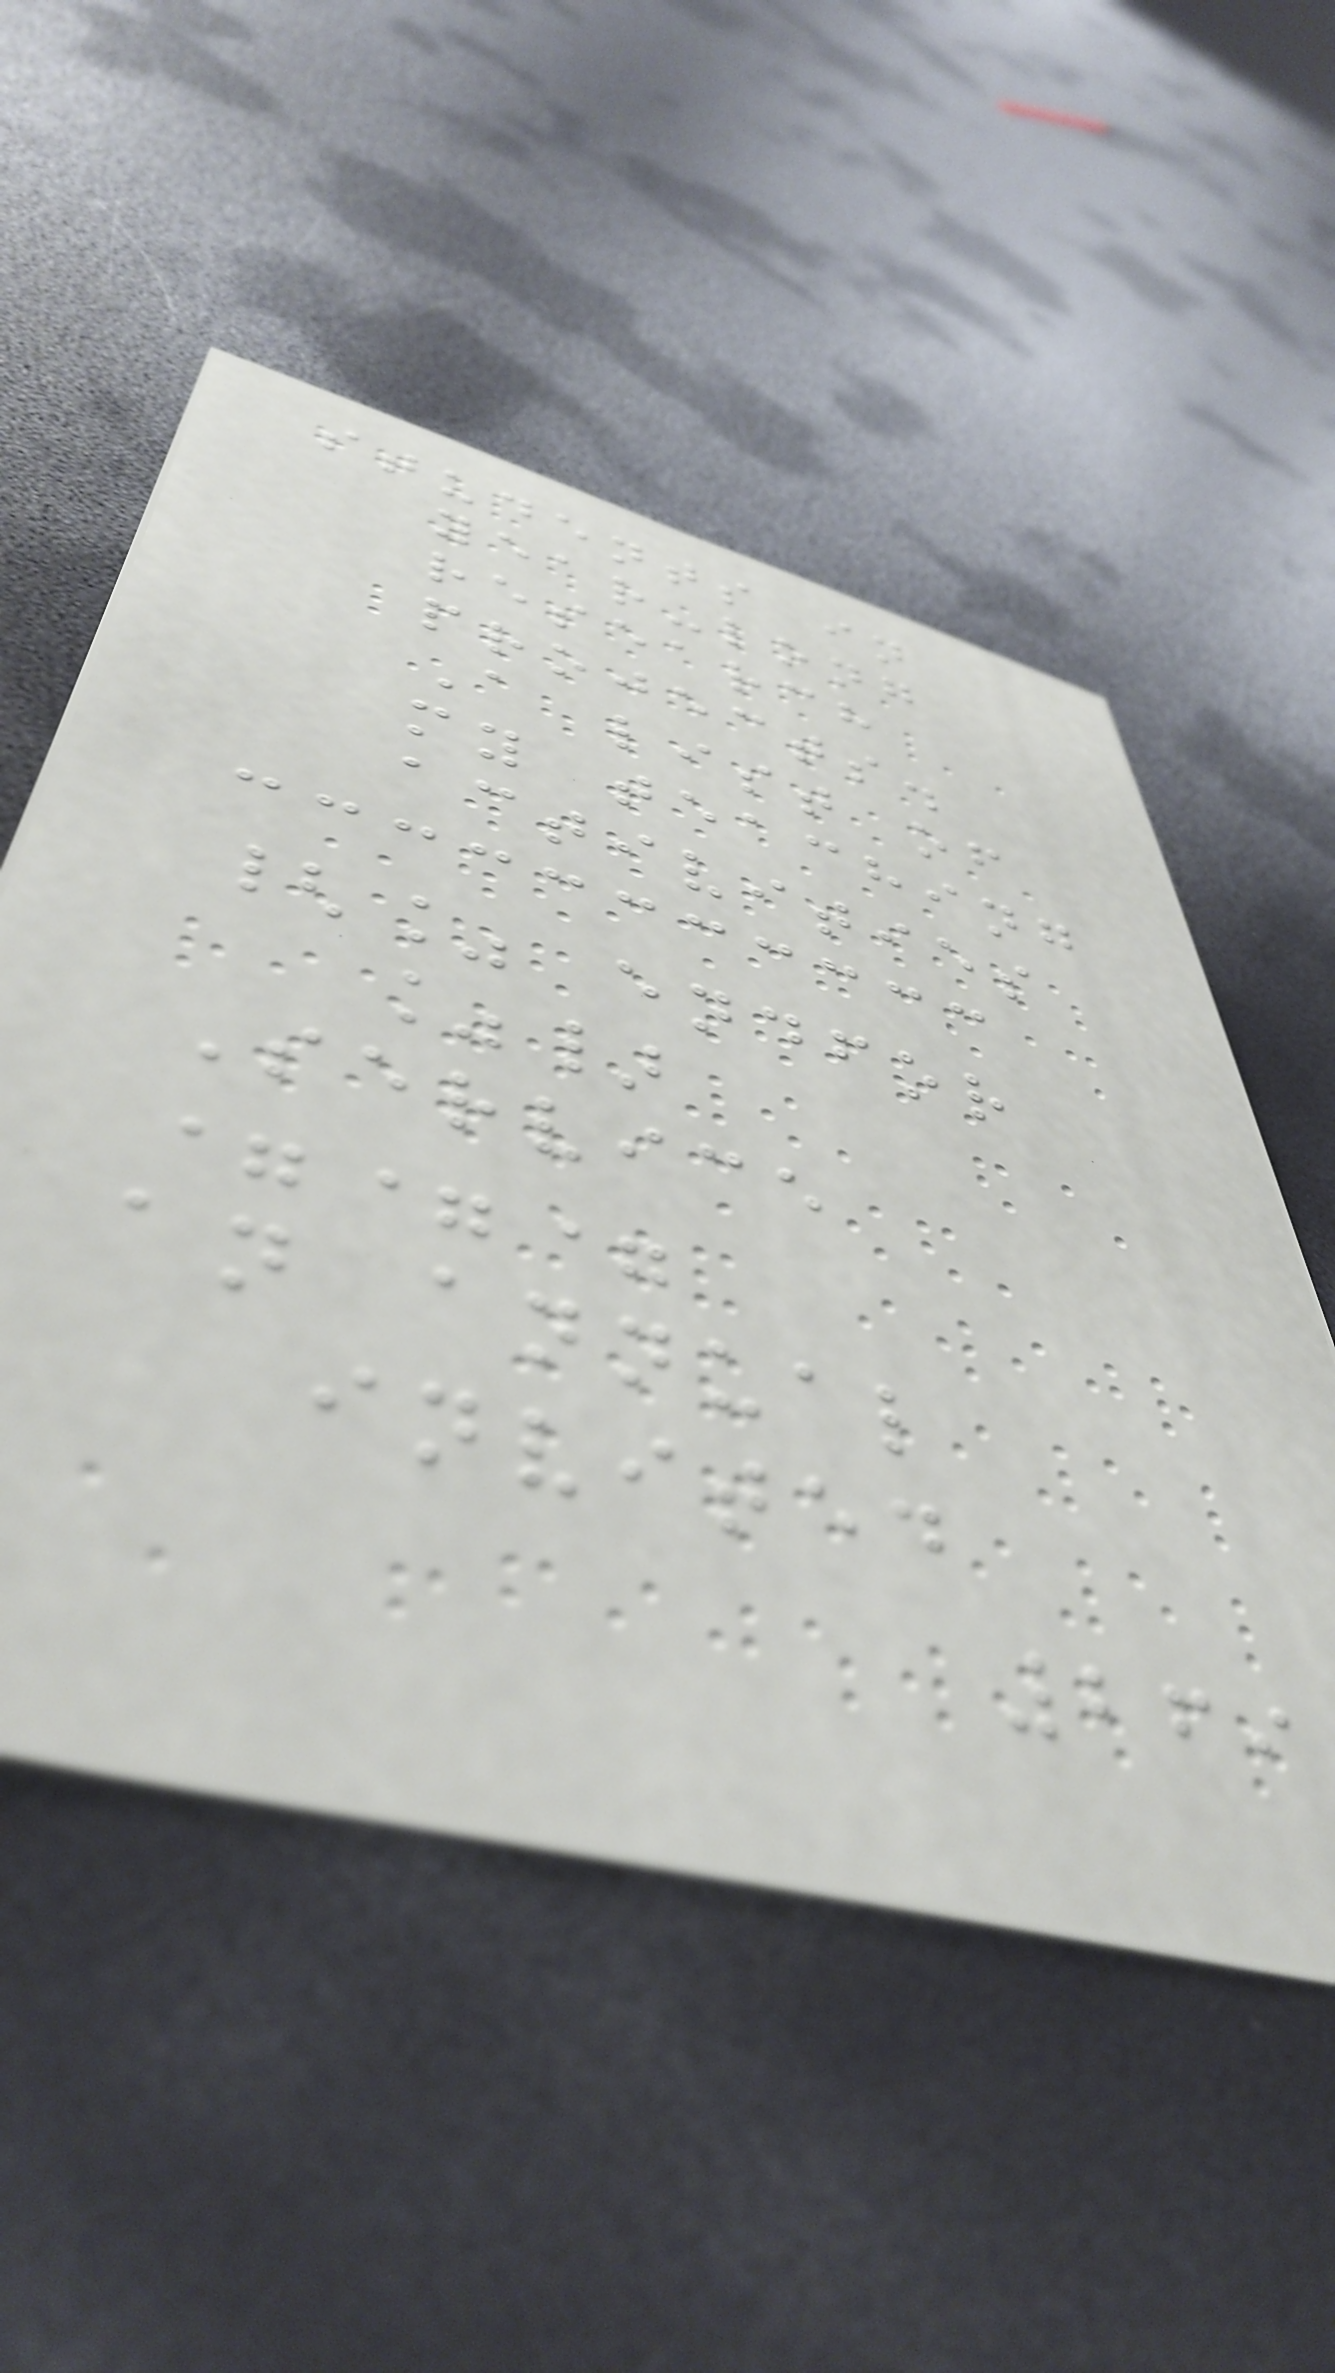students in
year-long
research
projects.
A list of
my teaching
activities
{% endfor
%}
Service
===
an annual
invited
269
